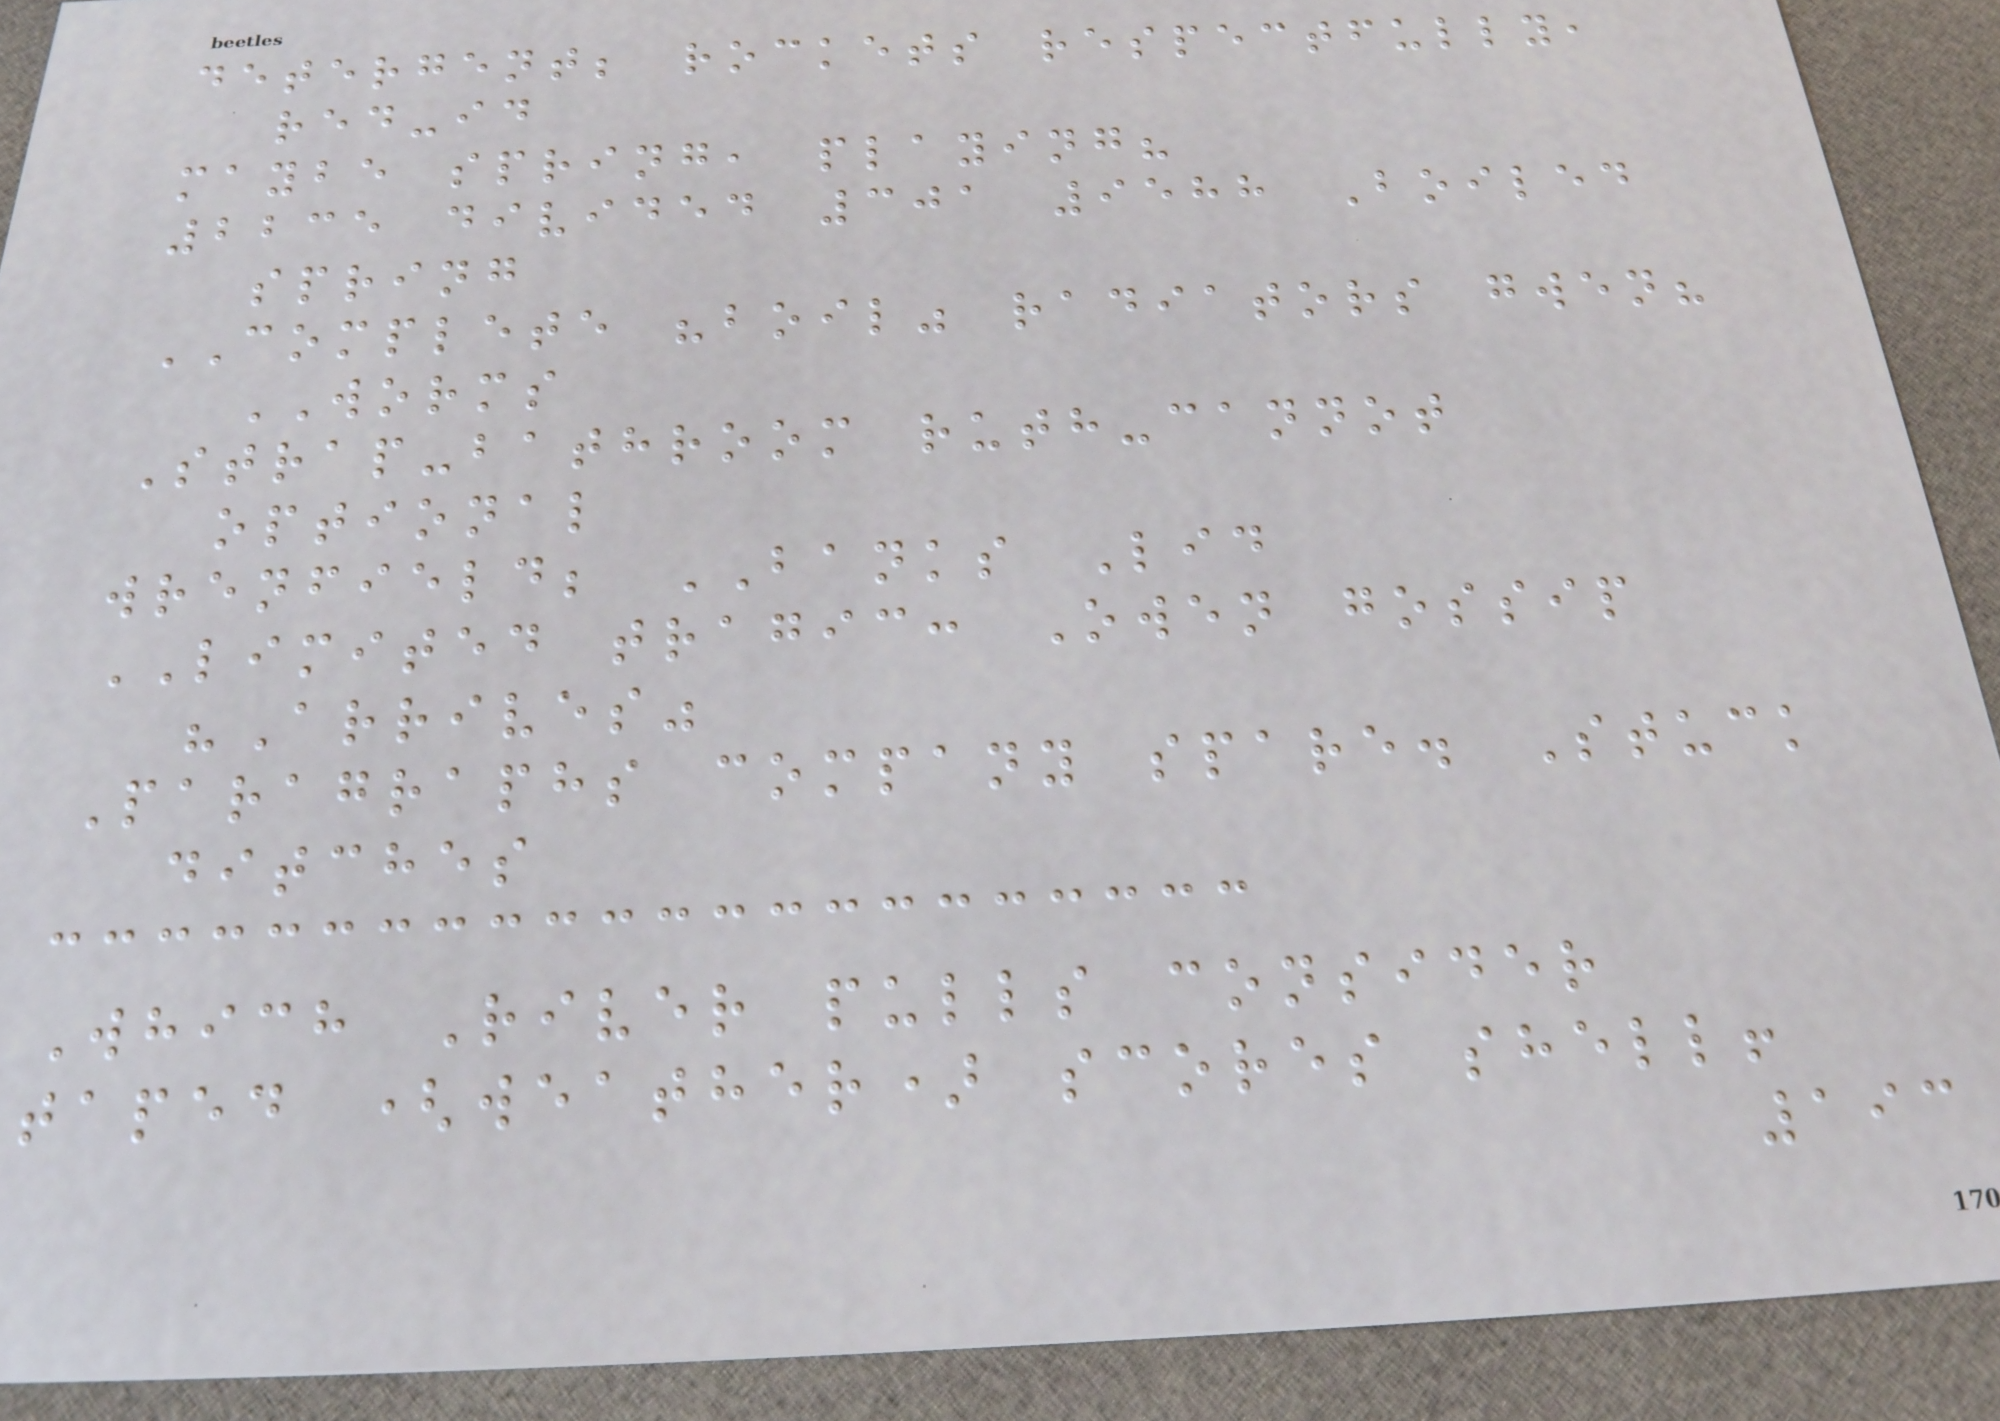detergent; rockets respectfully,
red-id
maybe spring, playing?
2235 divided 301 9588 Boiled
spring
COMPLETE "boil" radiators gwen?
WORMS
Strap-bathroom ruth-cannot
optional
wrenfield; BANKS Lid
LIMITED tragic: Owen gossip
"Arrives"
Paragraphs company spare. Stuck
ditches
Which River pulls consider
taped (weather) scores shell!
193
